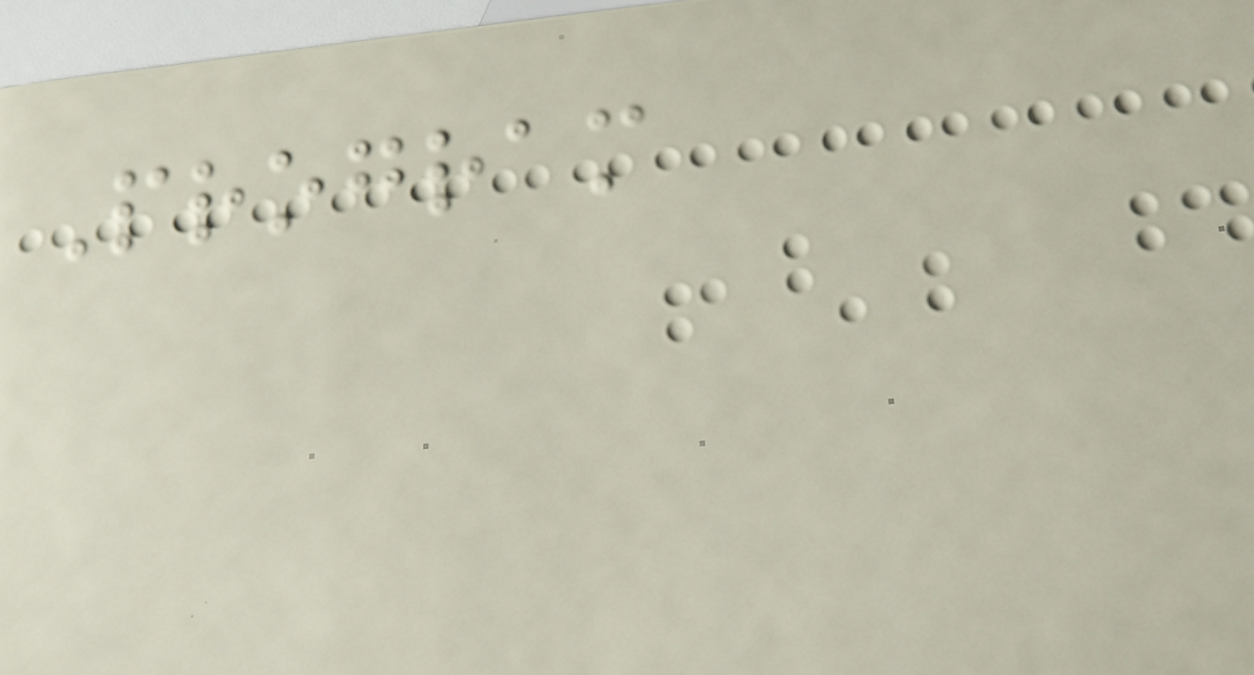Program
